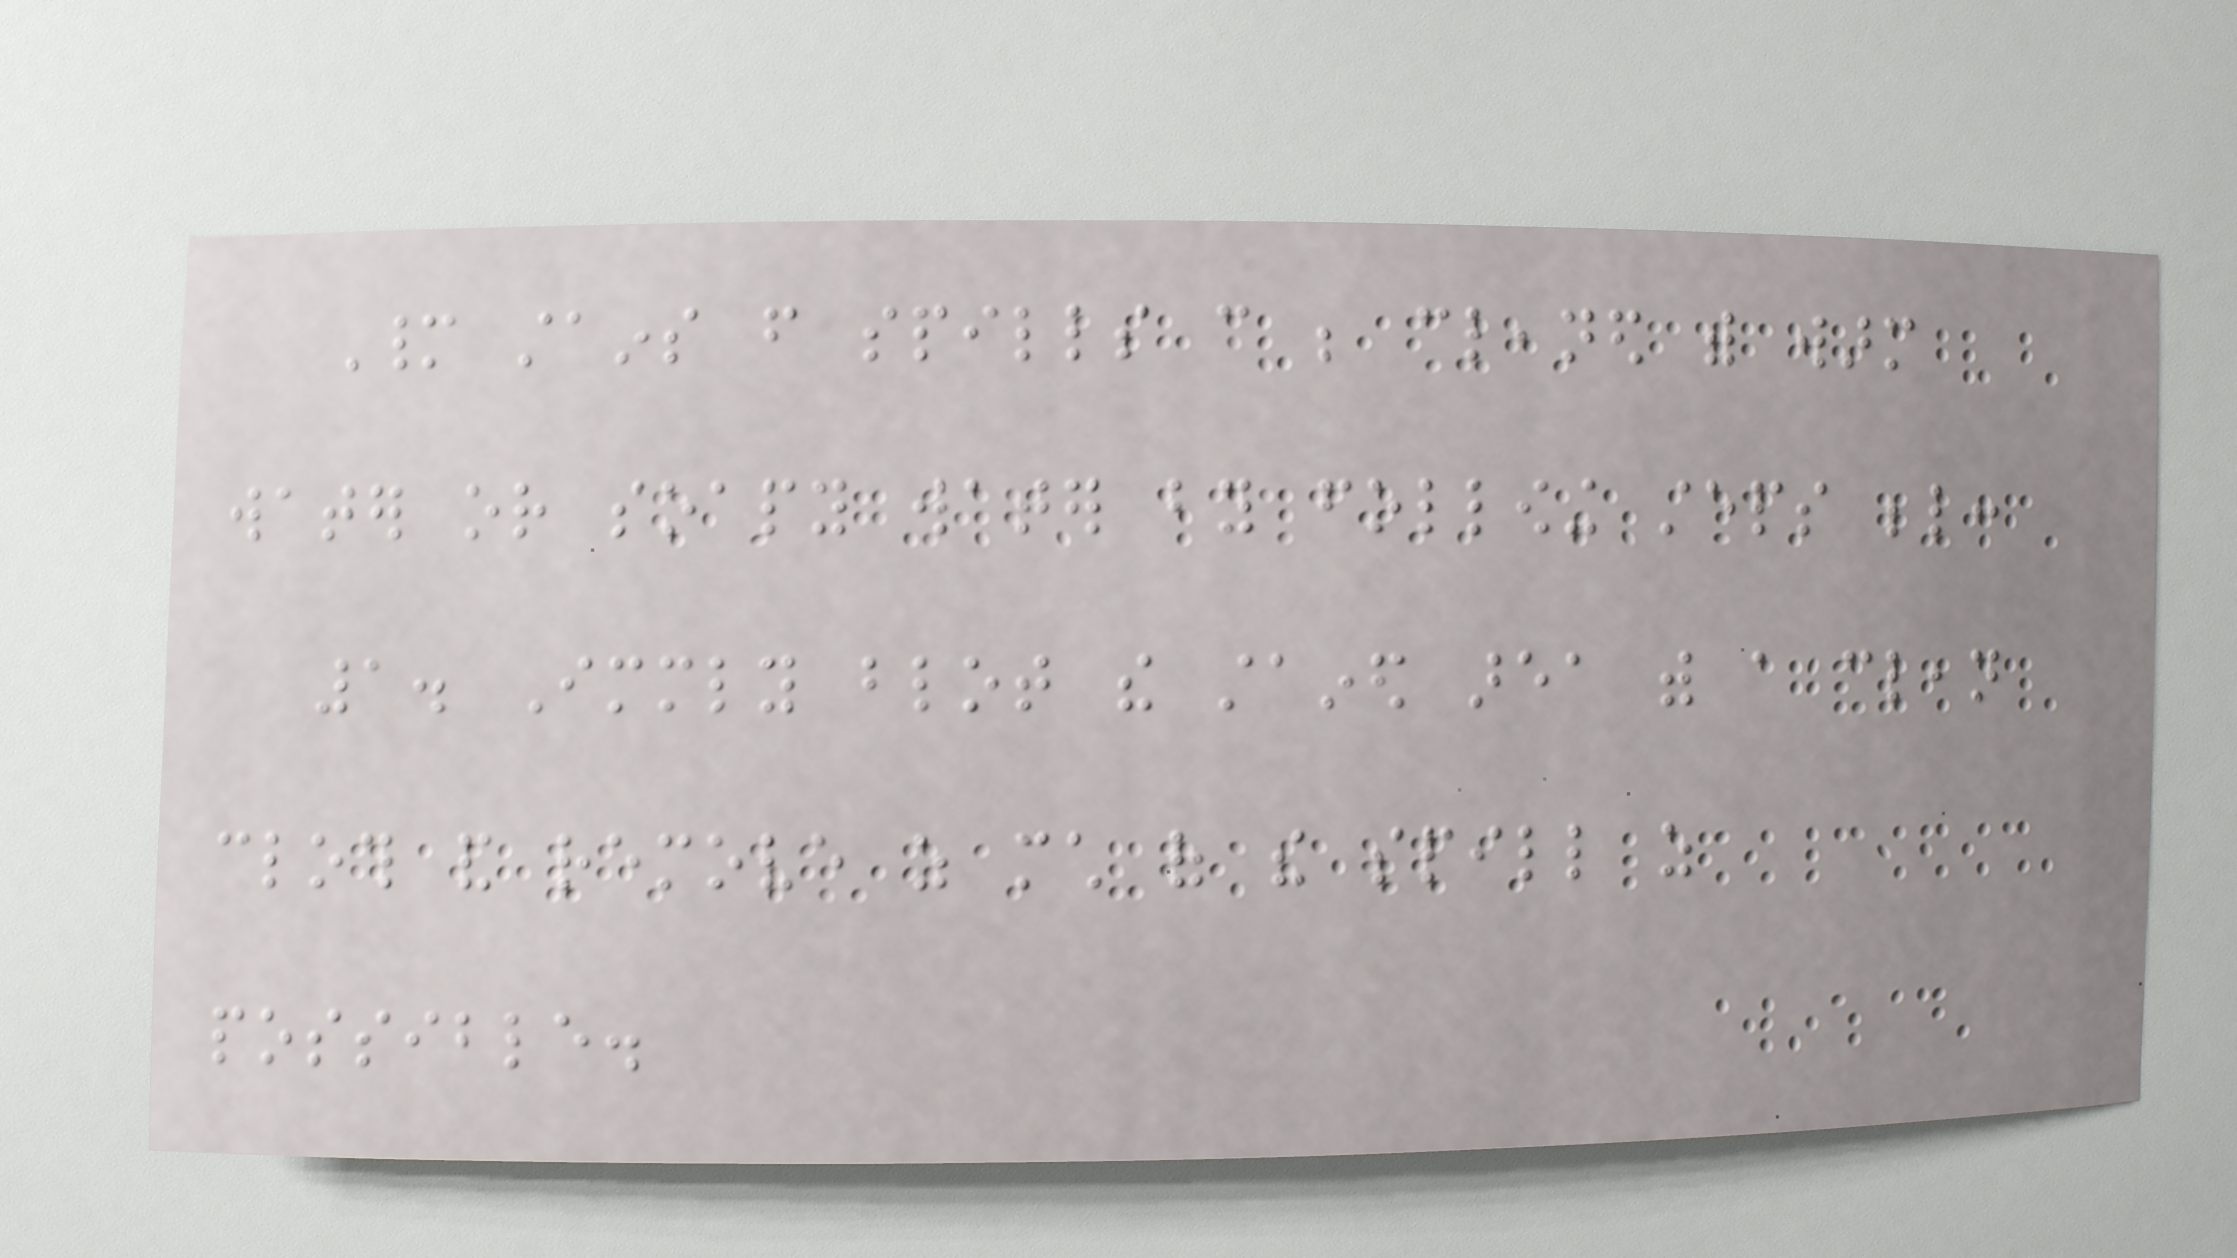Many stains from spills can be cleaned with warm
water or soapy water by following steps below:
1. Immediately blot the stained area with a clean
cloth and remove as much of the spill as
possible.
